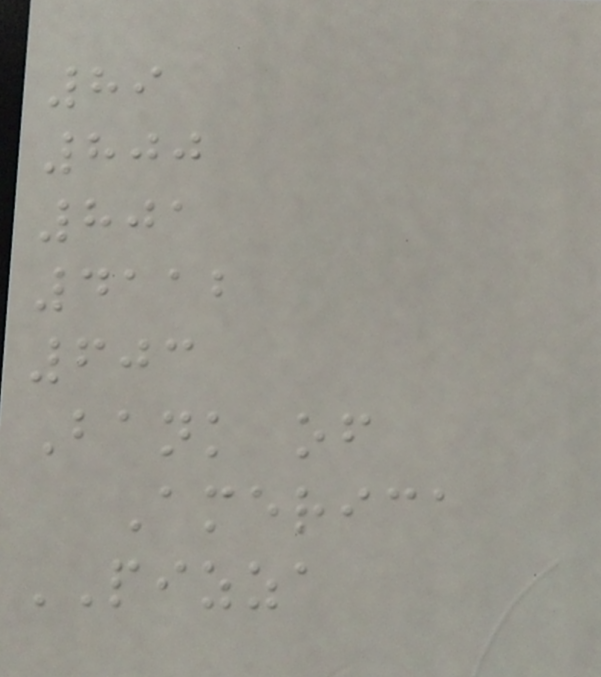89
800
801
4112
603
Bank of
America
PIZZA
